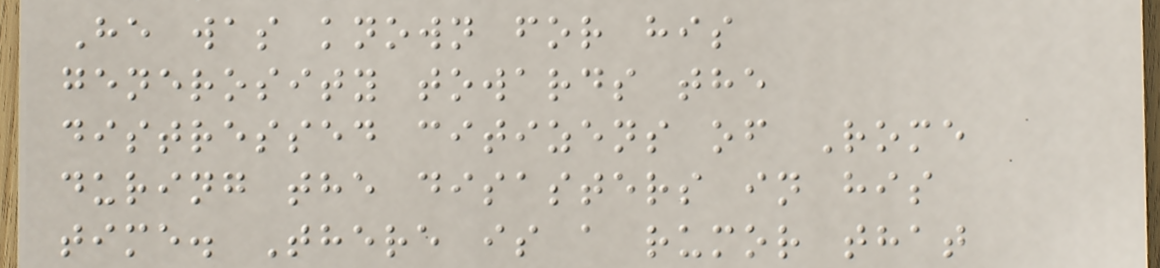He was known for his
generosity towards the
distressed citizens of Rome
during the disasters in his
time. There is a rumor that
